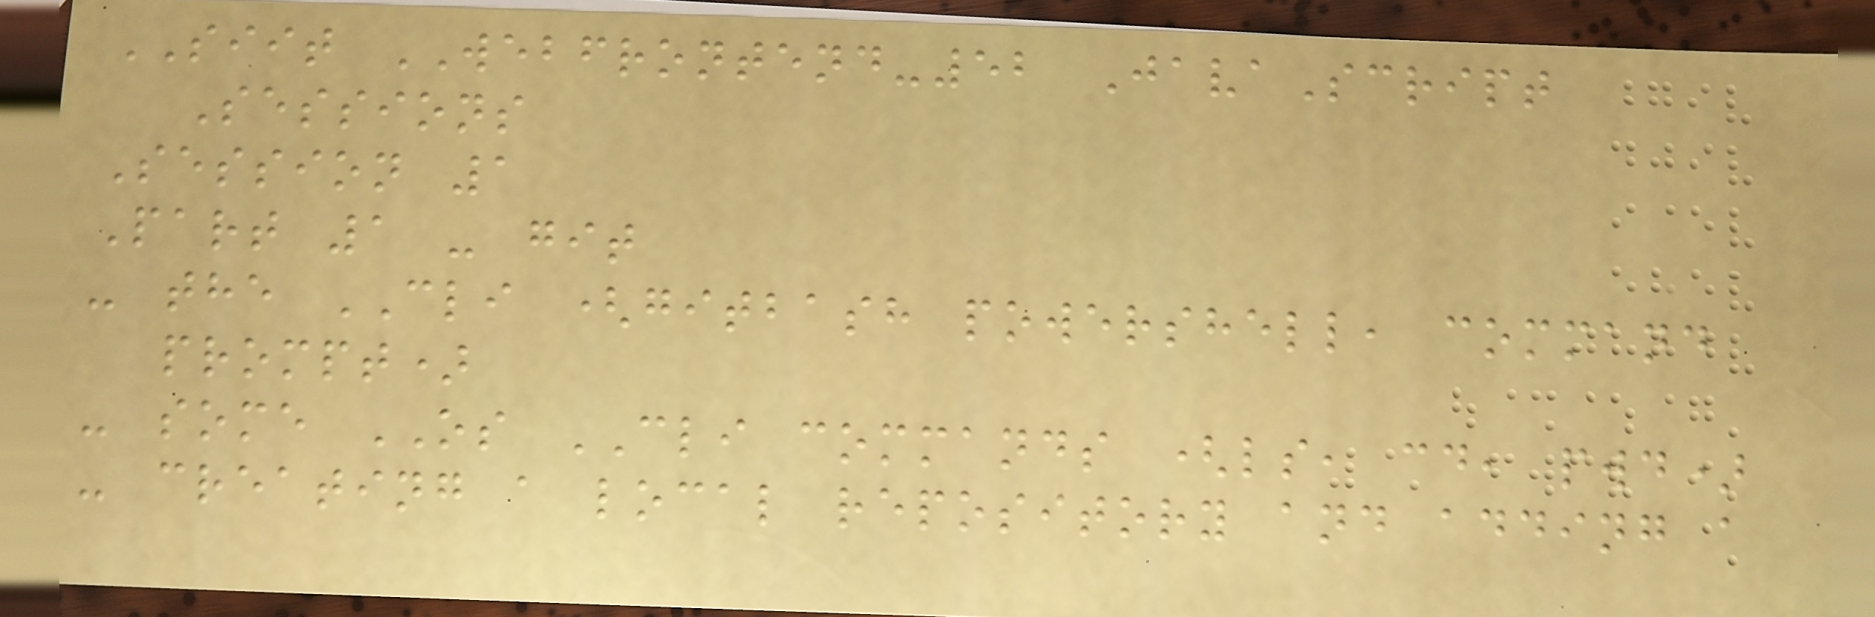SIIT WEBFRONTEND-52 JavaScript
Sessions
Session 1
Part 1 - git
- the CLI (gitbash powershell, command
prompt)
- some OS CLI commands (ls, cd, pwd)
- creating a local repository and adding a
